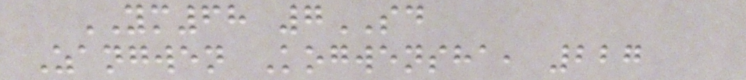YM68 7SD
Zangwen Kogwensha, 227
